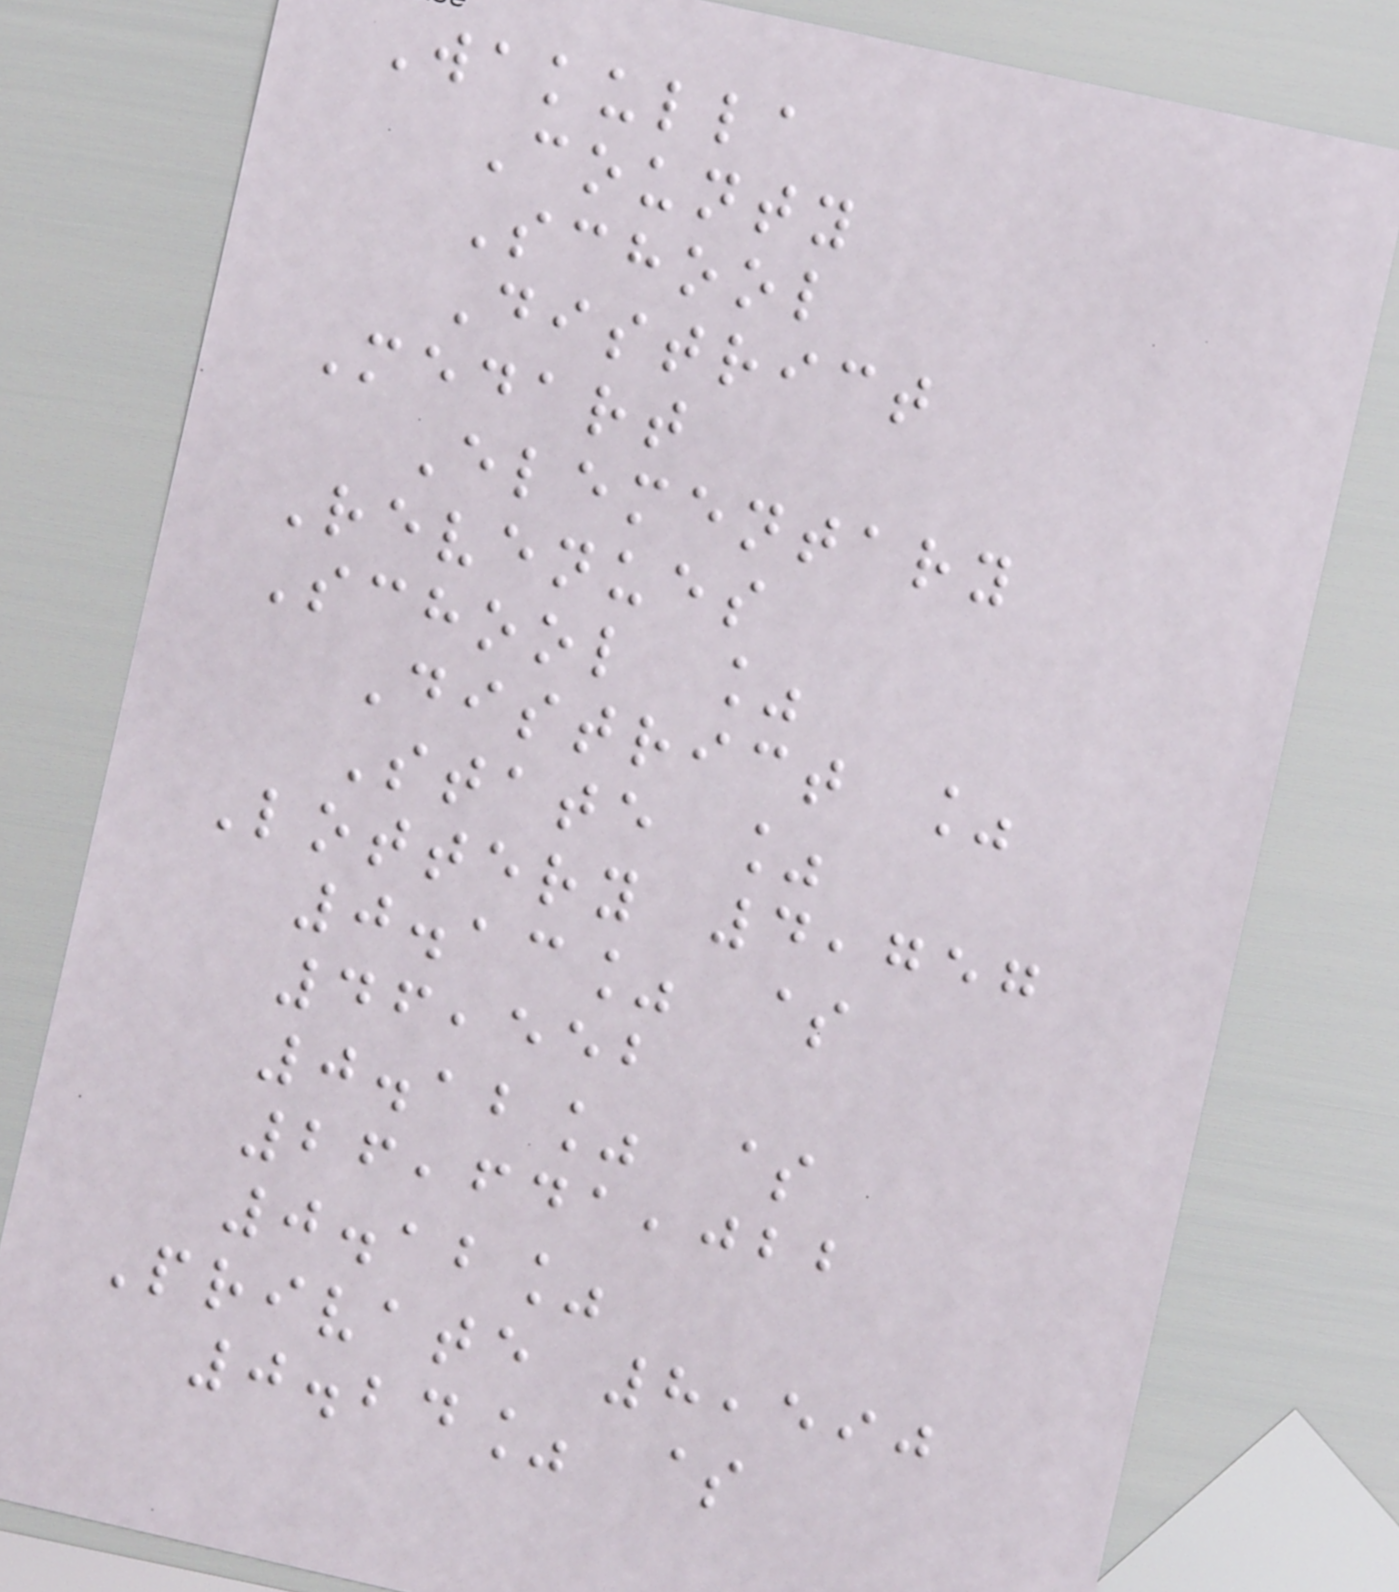Wakulla
County
School
District
Medart
Elementary
Revenues
School %
District %
State %
Lottery 4,757
0.13% $
46,552
0.12% $
26,641,022
0.12%
Private 8,590
0.24% $
